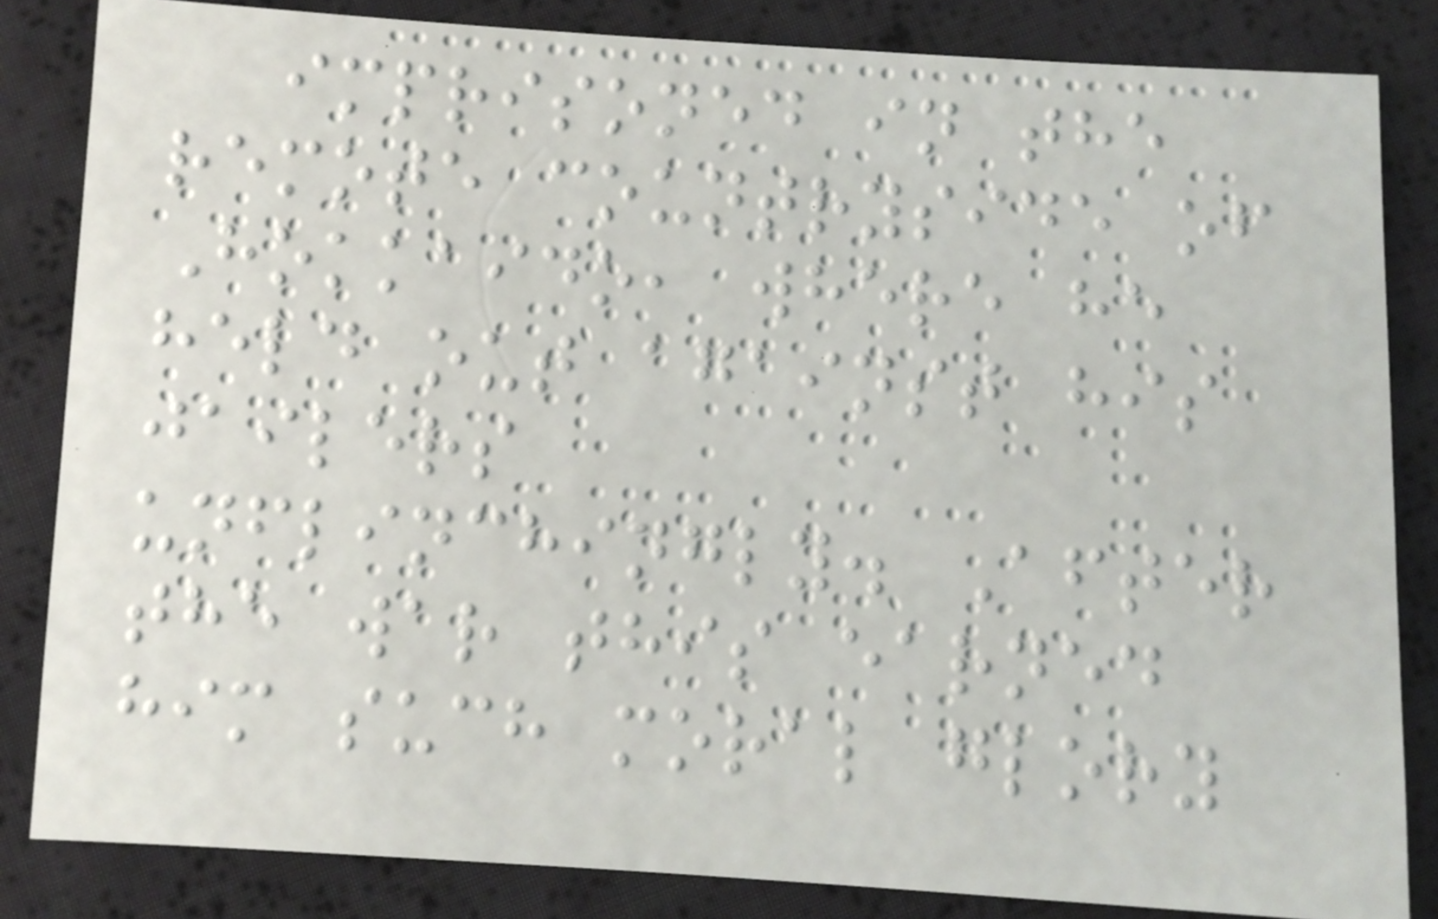imprisoned in the
remote countryside of
Hokkaido, where he
held out against his
jailers
unflinchingly. After
the war this earned
him such moral glory
